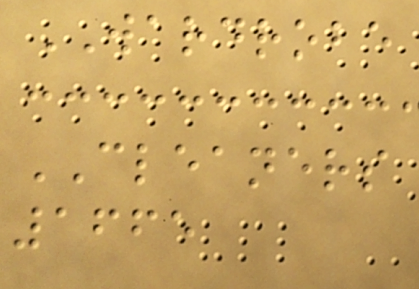WARDROBE
CLEANERS
1665
